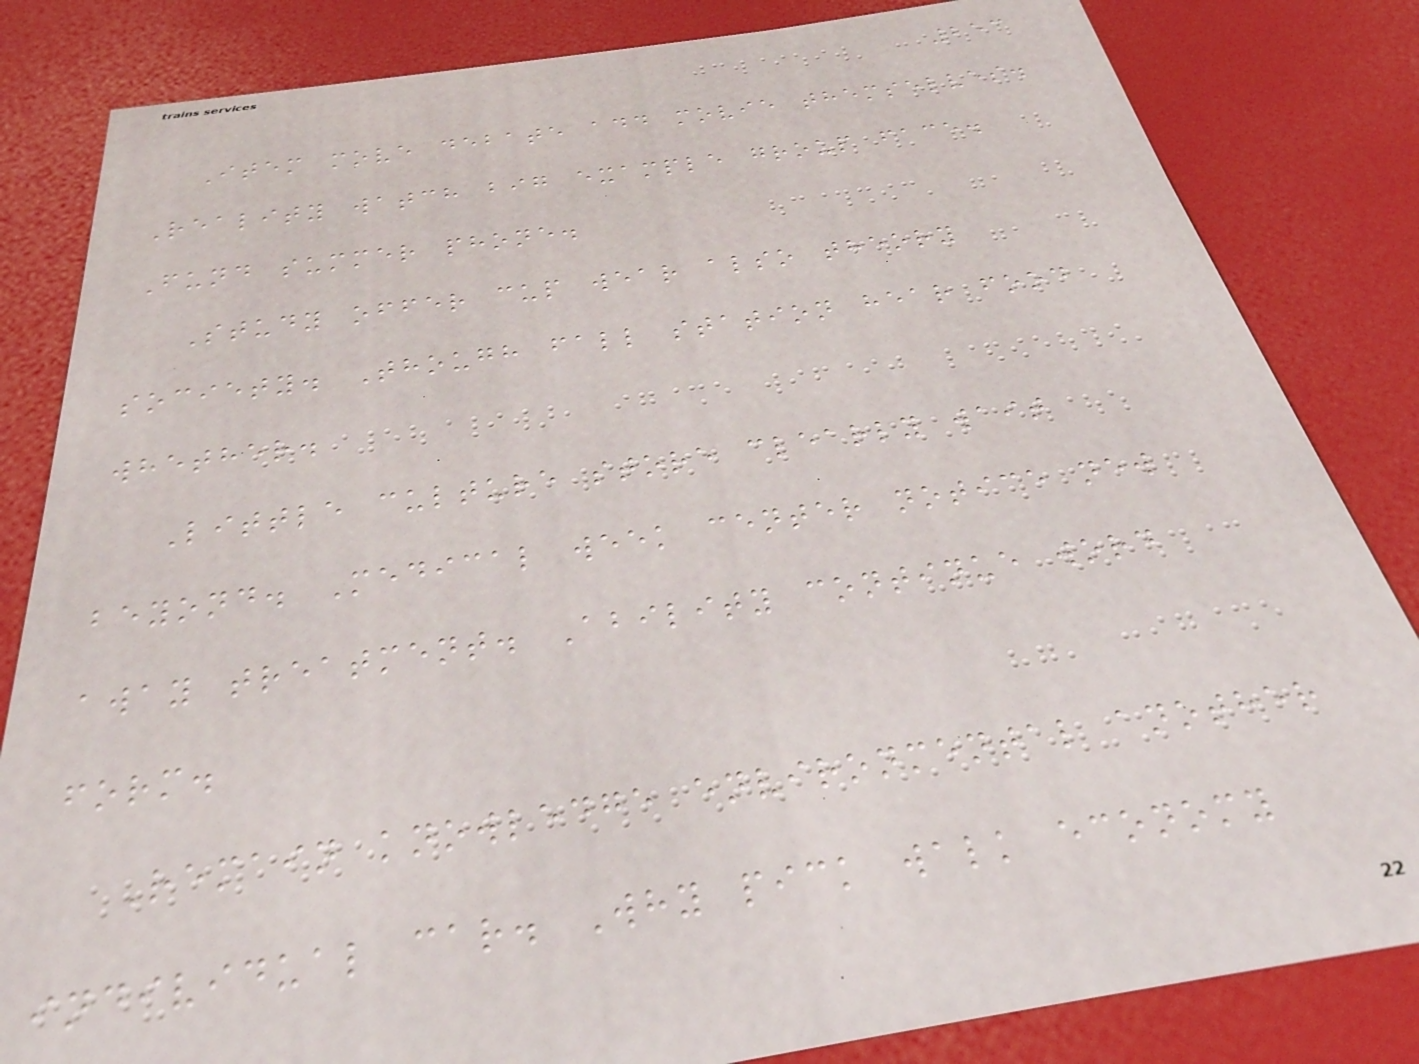253
Item move debate add movie themselves.
Reality watch big example group face.
Fund summer phone.
Study offer cup wear also theory
society. Though fall station hear food
whether.
Little culture store clearly wait
beyond. Medical week center notice new
away treatment. Ability continue word
form.
Remain knowledge environmental another
individual car. Why pick walk economy
